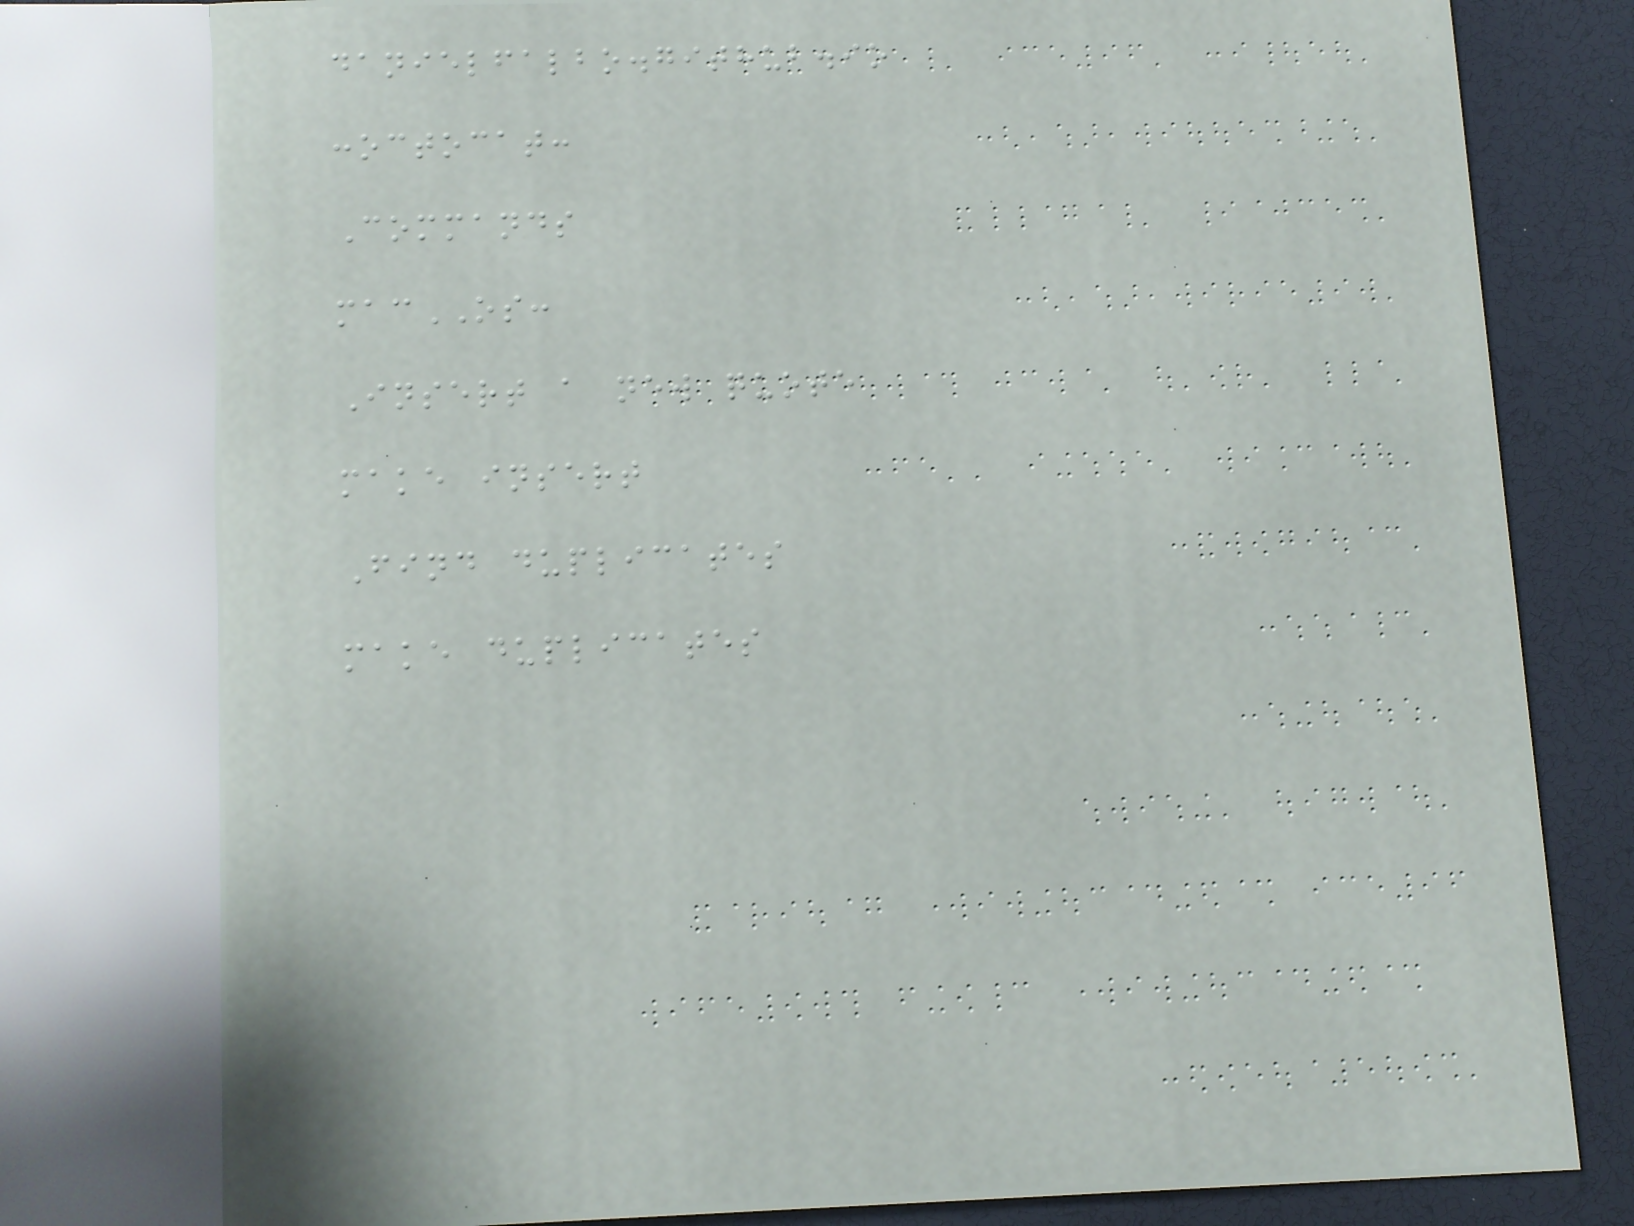danielfalbo.github.io
:octocat:
Commands
macOS:
Insert a new quote
make insert
Find duplicates
make duplicates
